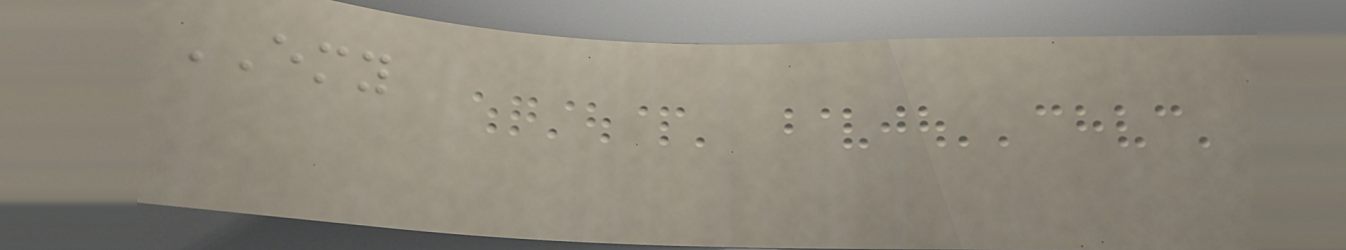EMY
